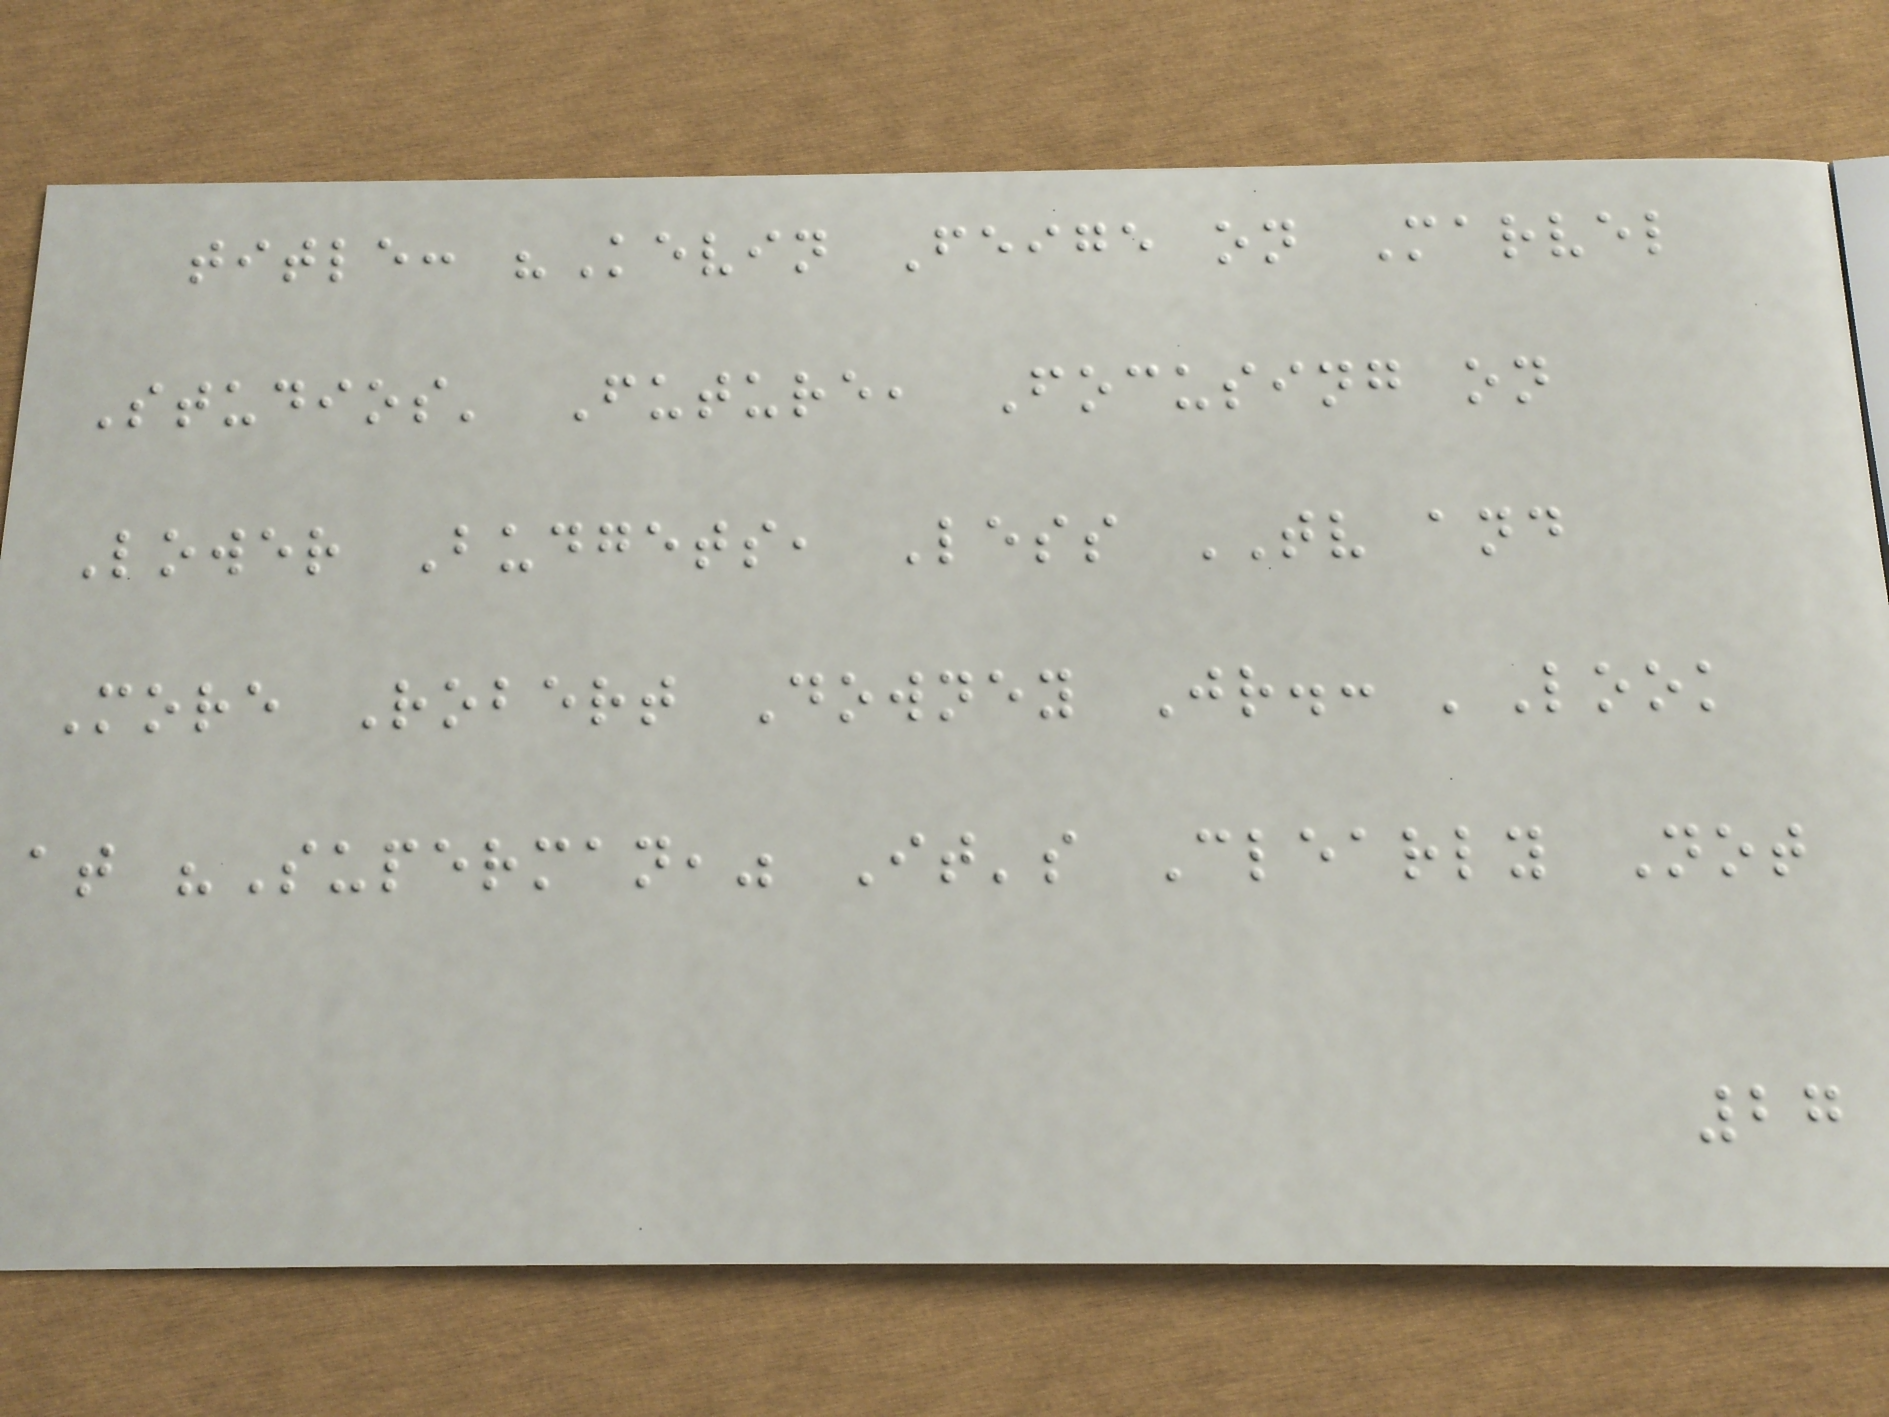title: "Kevin Feige on Marvel
Studios' Future, Focusing on
Lower Budgets, Less TV and
More Robert Downey Jr.: 'Look
at "Superman," It's Clearly Not
27
